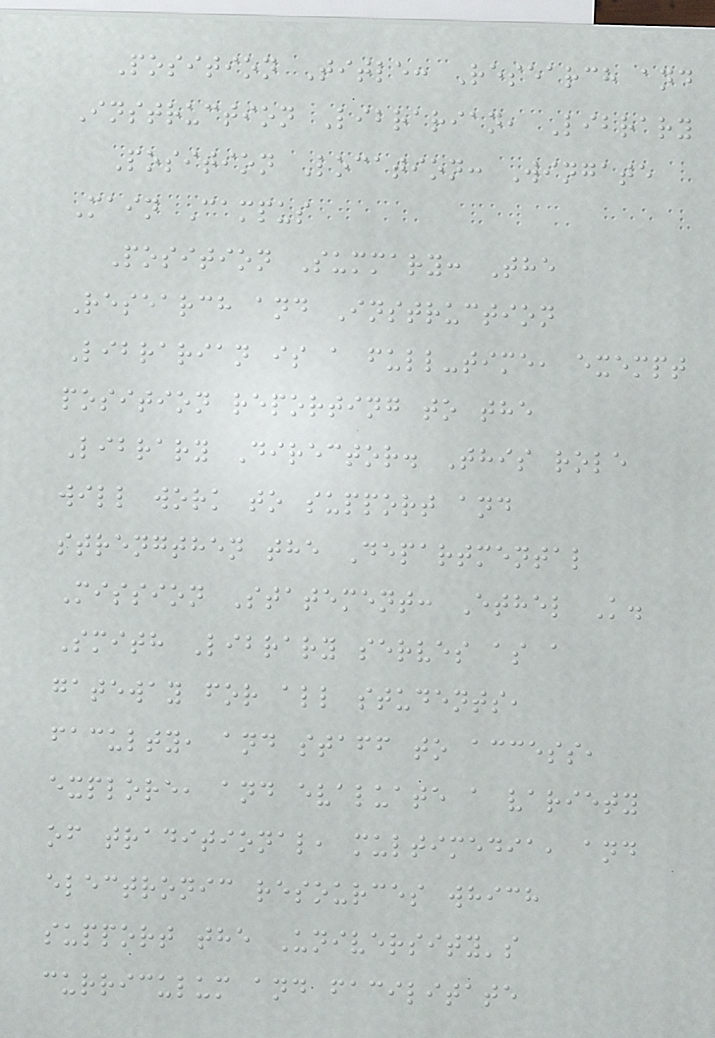Position Title: Research and
Instruction Librarian, Library
Position Location: Wingate
Main Campus
Position Summary: The
Research and Instruction
Librarian is a full-time, exempt
position reporting to the
Library Director. This role
will work to support and
strengthen the Departmental
Mission Statement: Ethel K.
Smith Library serves as a
gateway for all students,
faculty, and staff to access,
explore, and evaluate a variety
of traditional, multimedia, and
electronic resources which
support the University's
curriculum and facilitate
